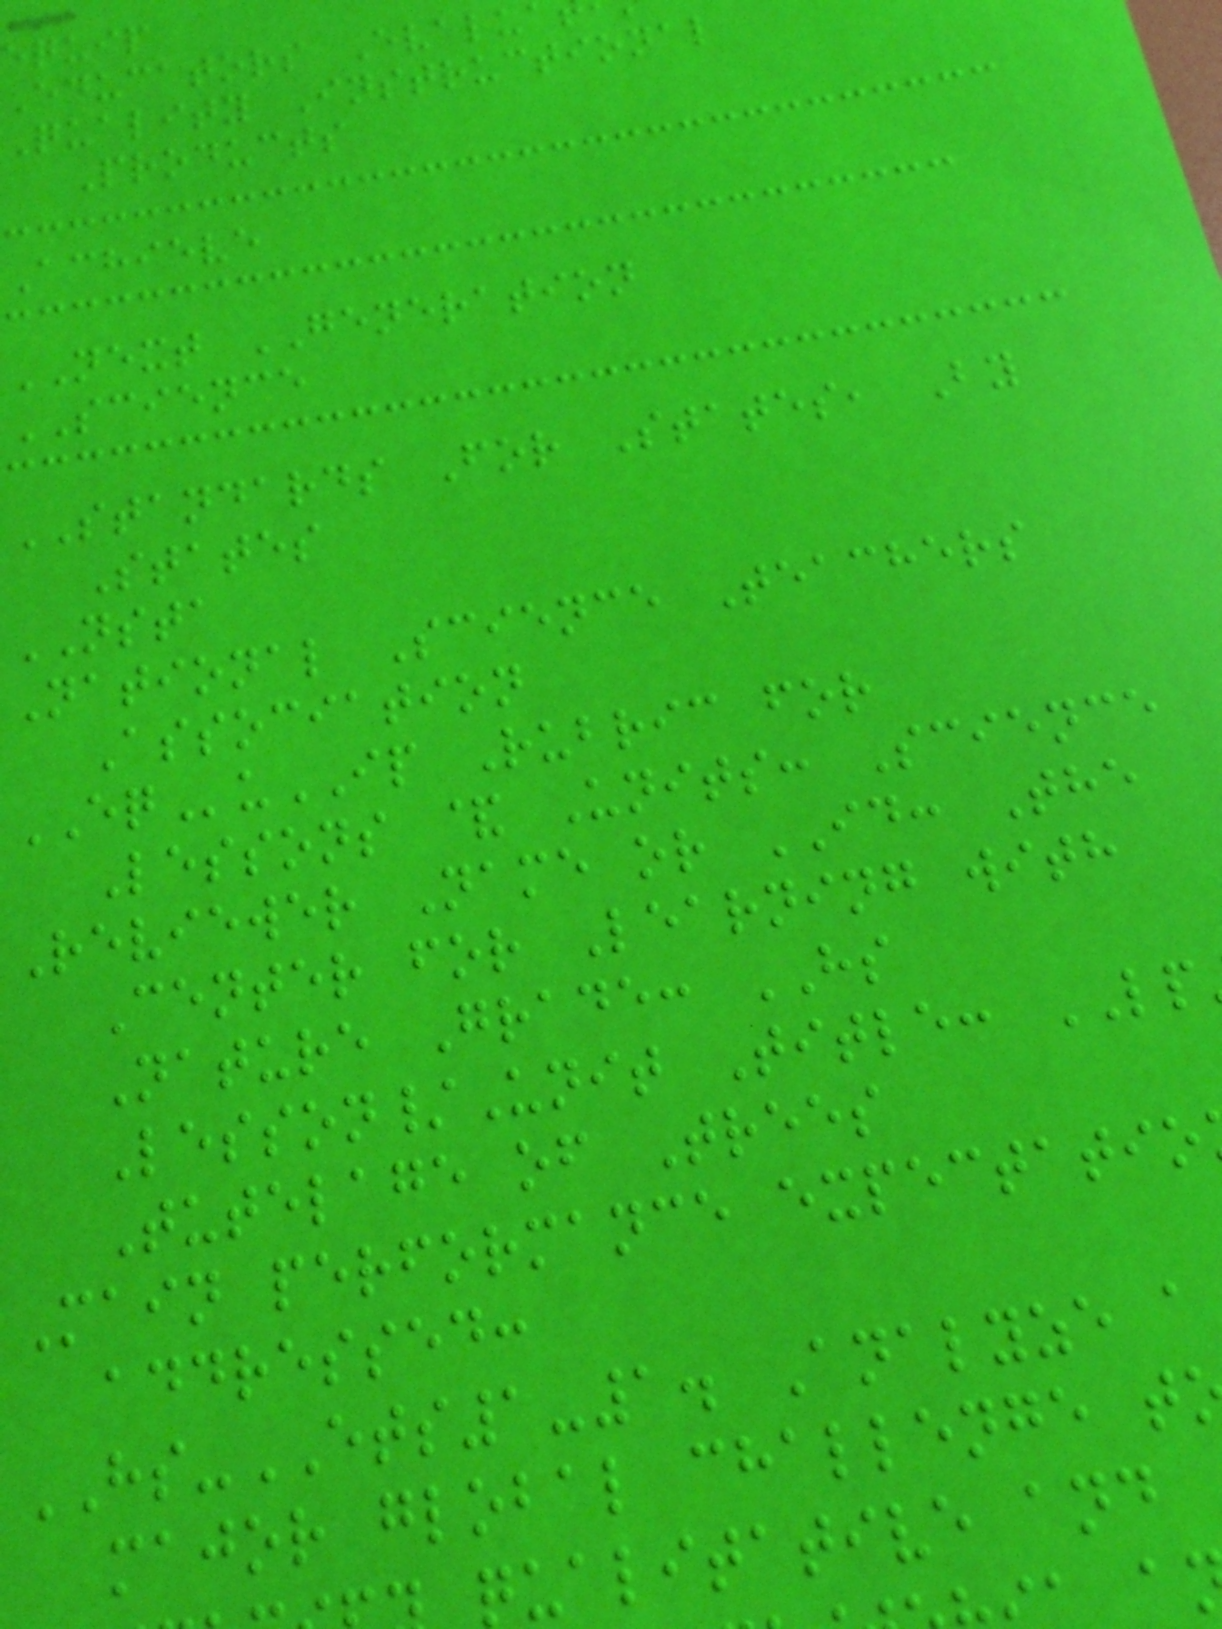equip
Educators Evalu
Quality Instructional
Products
Achieve
NEXT GENERATION
SCIENCE
STANDARDS For States, By
States
NSTA
National Science Teachers
Association
EQuIP Rubric for
Lessons & Units: Science
Reviewer Name or ID: The
Center for Learning with
Nature Grade: HS
Lesson/Unit Title: LP
Tutelage of Trees
Main performance expectatio
addressed:
HS-ETS1-1. Analyze a
major global challenge t
qualitative and
